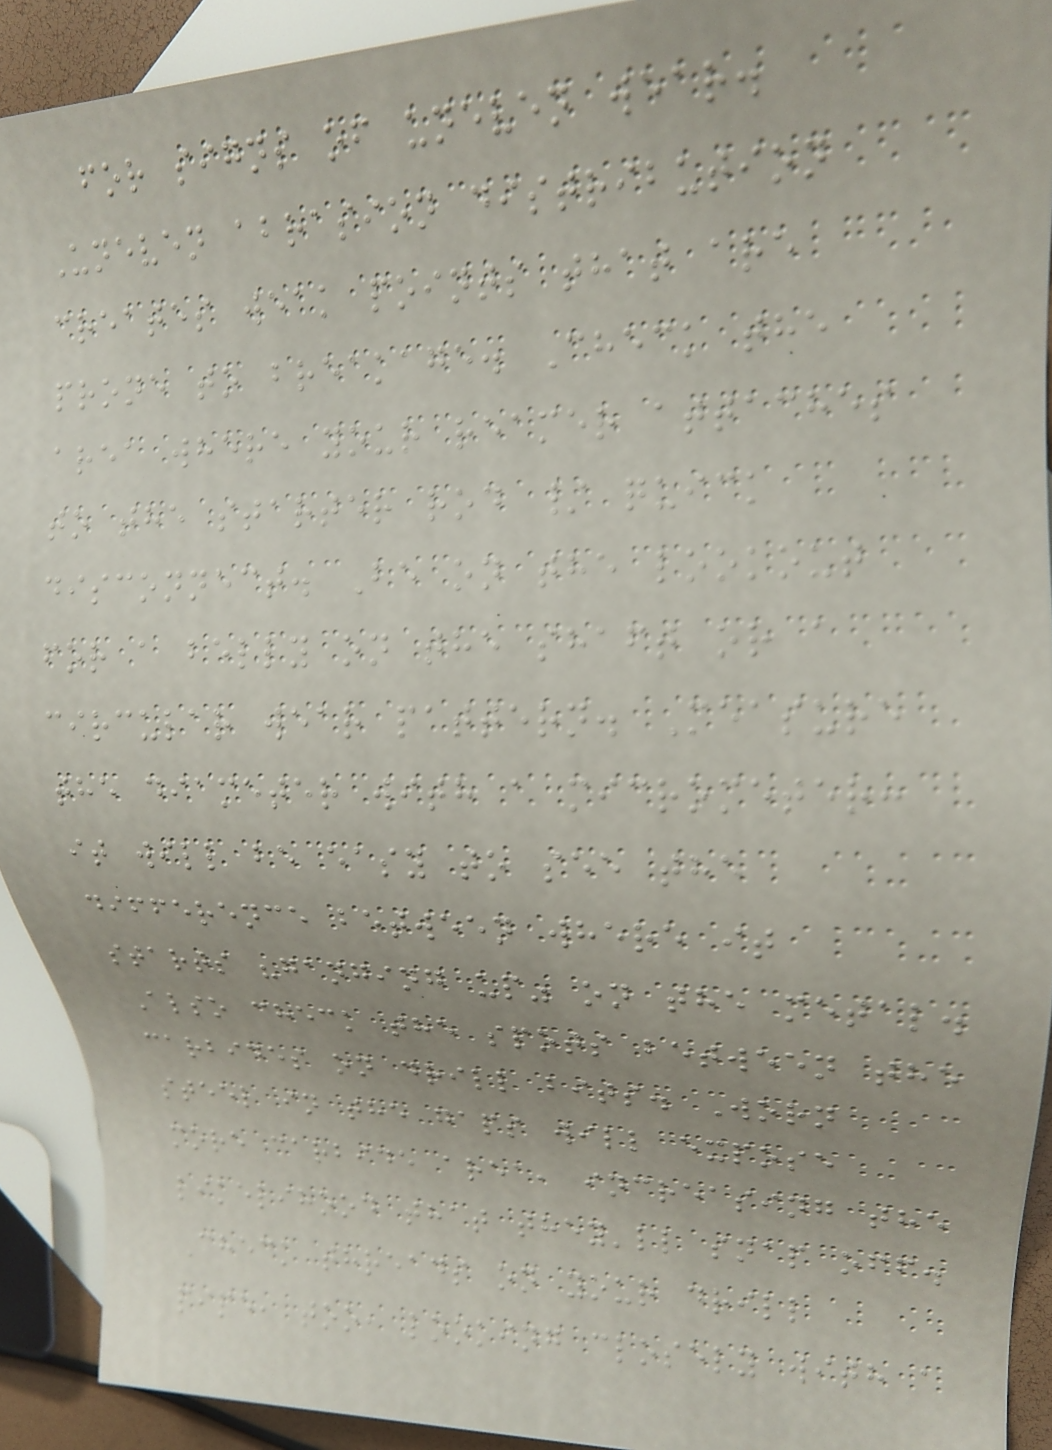for signs of uneven wear.
Uneven abrasion distribution
creates weak points that are
prone to breakage. Check the
area where your reamer attaches
to the starter rod / quick
disconnect. Be on the lookout
for a belly on the shaft or a
circular wear pattern. Measure
the diameter with a micrometer:
it will be easy to see the
difference between where it
starts "ganging up" on the metal.
Also check the spots between the
carbides on drill bits. Worn
steel in the gaps will expose
more carbide area, increasing the
likelihood that they'll snap off.
Check threads on your drill
pipe, too, looking closely with a
